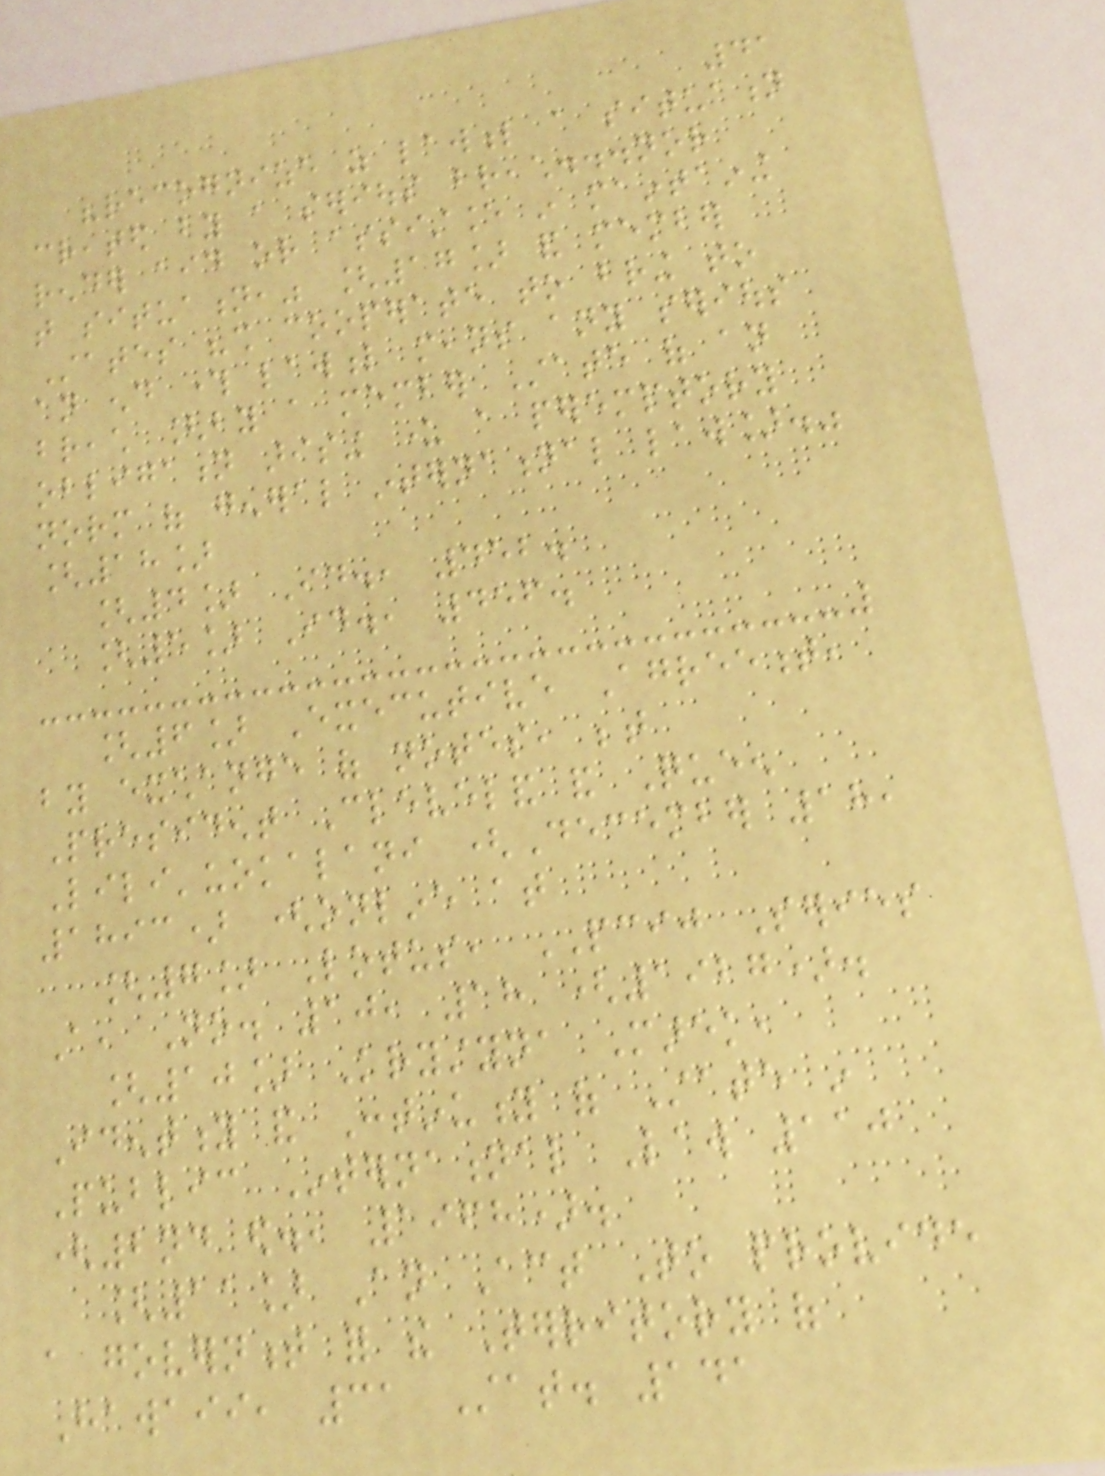41
"recognize as lawful a situation
created by a serious breach...nor
render aid or assistance in maintaining
that situation," [17] and member
States "shall cooperate to bring to
an end through lawful means any serious
breach [by a member State of an
obligation arising under a peremptory
norm of general international law]."
[18]
[4] Id., 452.
[5] Id., 456.
[6] Executive Agreement,
by exchange of notes, between
President Cleveland and Queen
Lili'uokalani (December 18,
1893) (online at
[7] Lotus, PCIJ Series
A, No. 10, 18 (1927).
[10] Krystyna Marek,
Identity and Continuity of State in
Public International Law 110
(2nd ed., 1968).
[11] An Act To provide
a government for the Territory of
Hawaii, 31 Stat. 141
